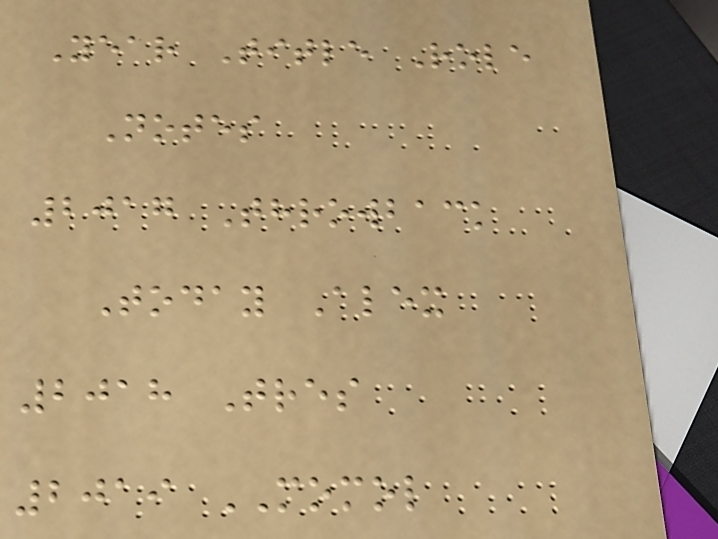Year Title Role
Notes
2017 Throwback
Today Alex
2018 Tres
2019 MOMOL
